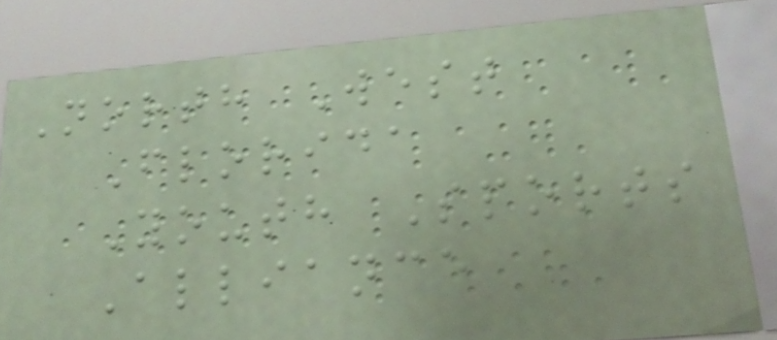North West
Florida
Youth Sports
Alliance
